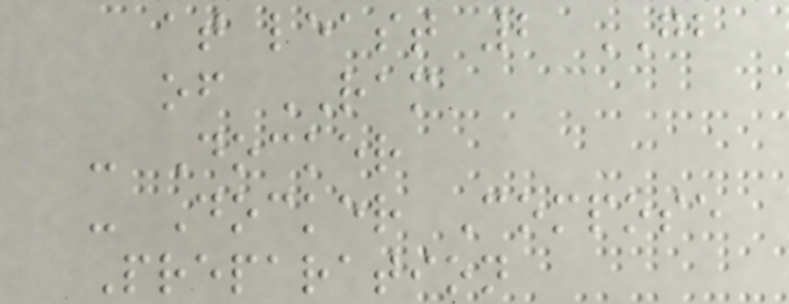at least 2 GB
of RAM
- Docker
- Docker Compose
Preparation
